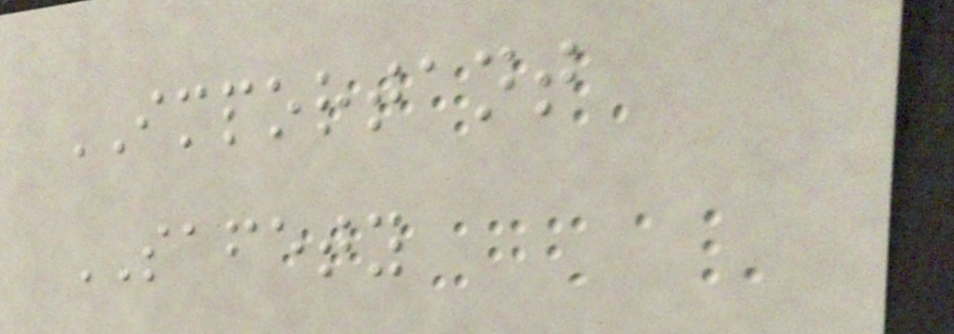IMPORTANT
SAFETY
